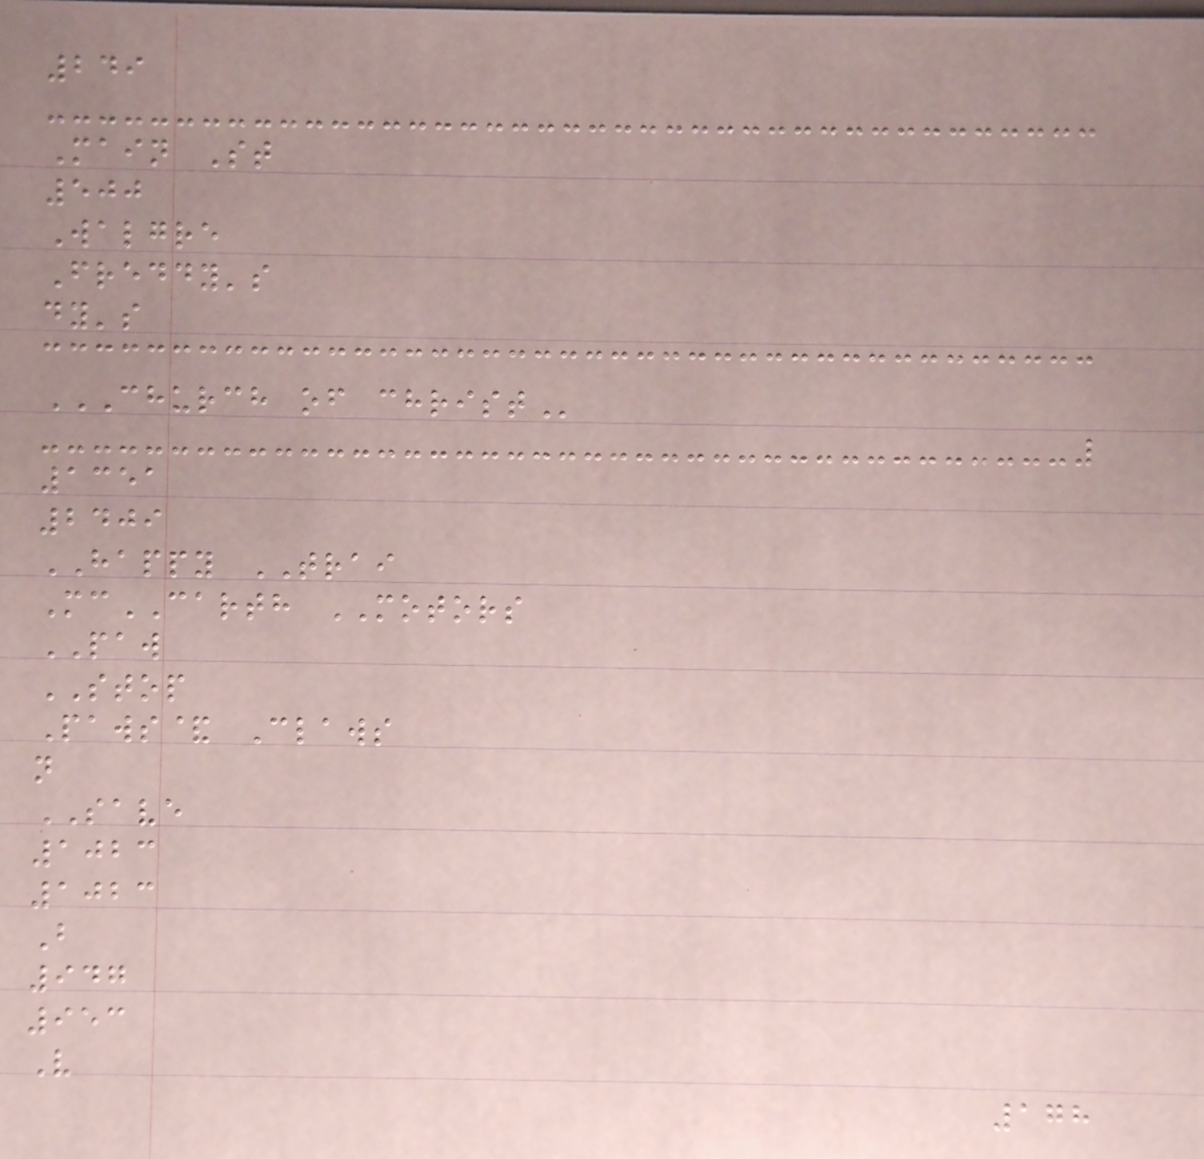249
Main St
500
Walgre
Freddy's
dy's
CHURCH OF CHRIST
1351
2409
HAPPY TRAI
McCARTH MOTORS
PAW
STOP
Paws& Claws
n
SAVE
1023
1023
B
947
953
V
178
